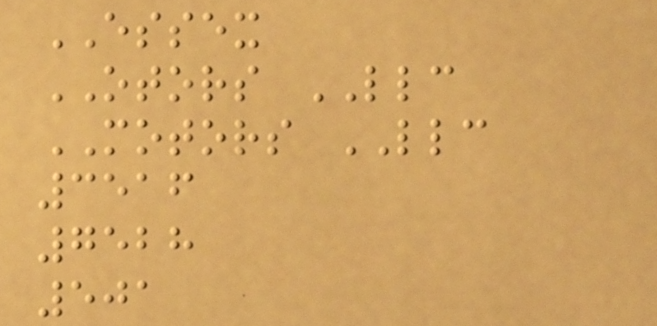ESSEX
OTORS LLC
MOTORS LLC
3516
7528
501
